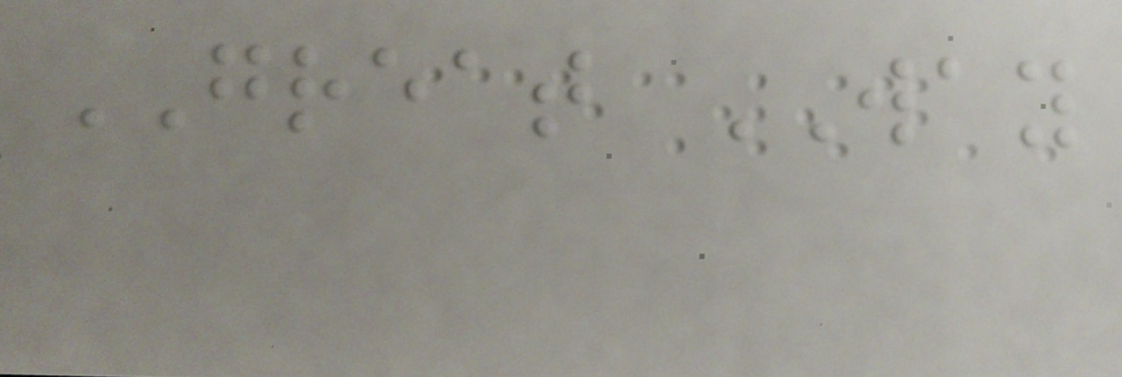GREAT WAY
